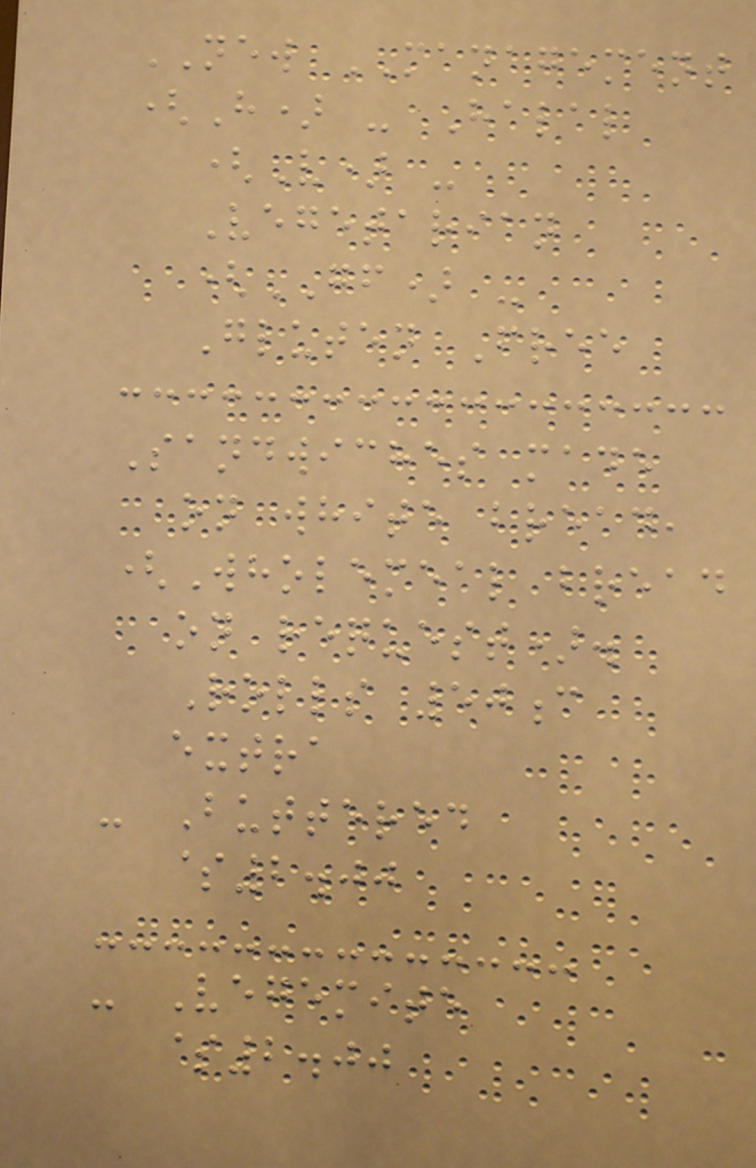NEW MANAGEMENT
(H) - Halal
(V) -
Vegetarian
(GF) -
Gluten Free
Sandwiches made
on white bread,
(Wholemeal bread
on request).
Rolls 50c
extra
- Buttered
$2.00
- Vegemite
$2.00
